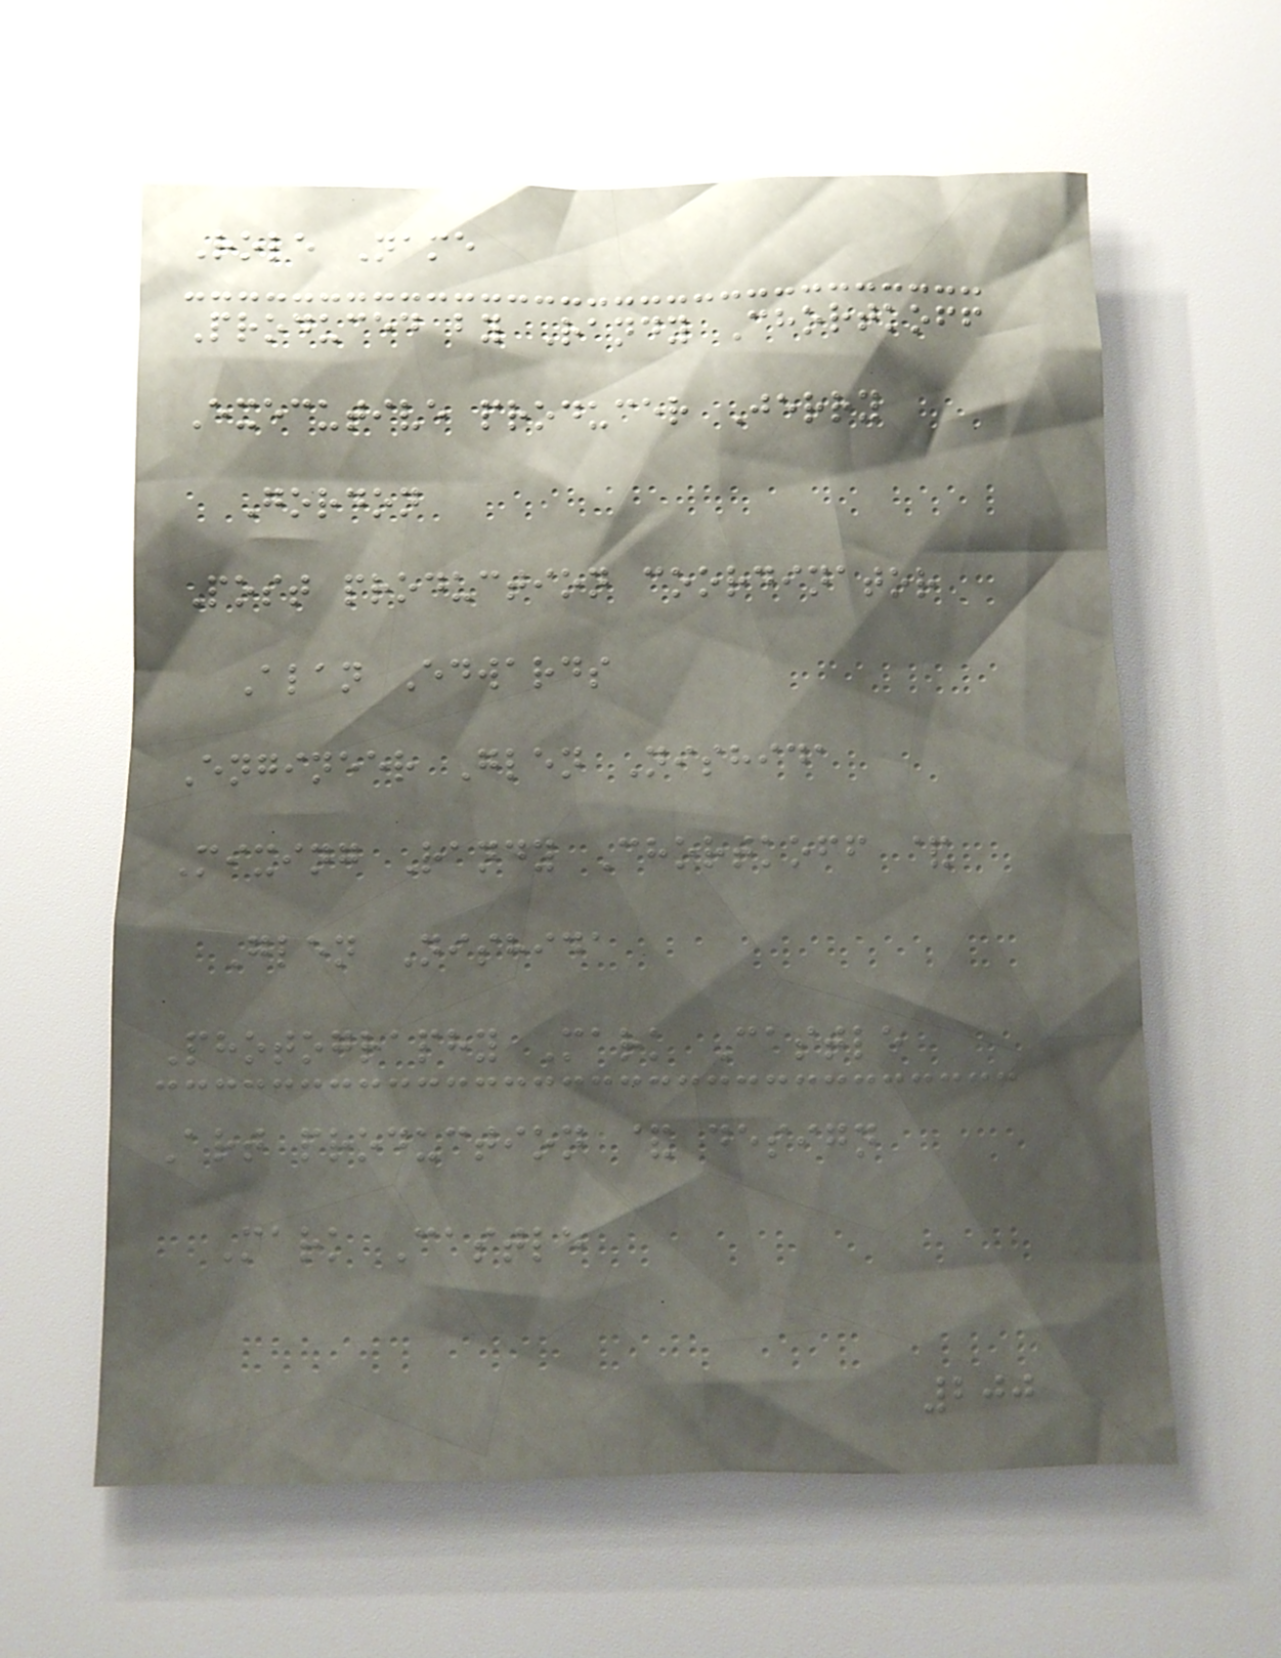Role Name
Produced by Randy Chortkoff
Executive producer Jerry
Gordon
Post production coordinator
Alan Edwards
Engineer Glen Nishida
Mixing Randy Chortkoff &
Glen Nishida
Photography Mark Castle
Art production & design
Mark Castle
200
